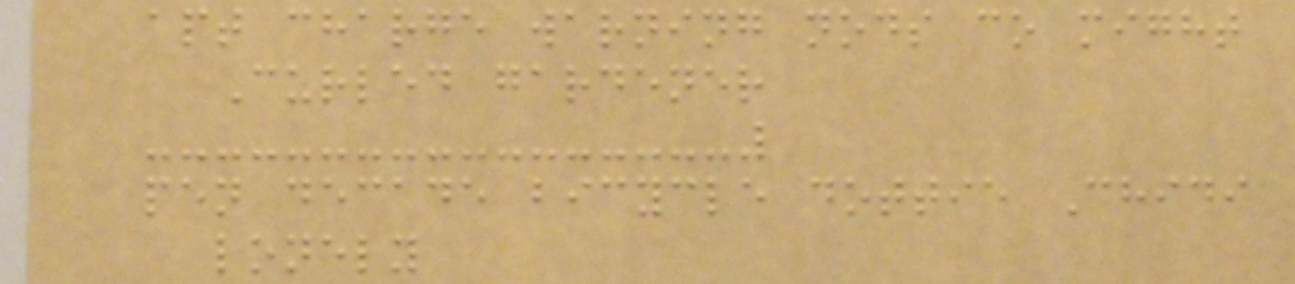apt charge warning nods co might
Curled gardener
pen decade bicycle dottie Chidi
lonely
